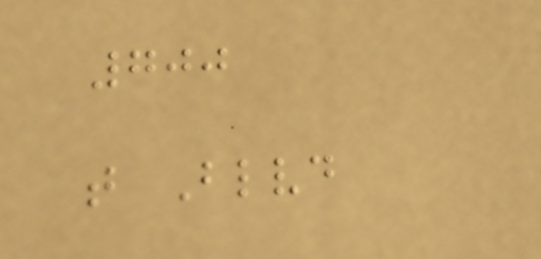700
t Blvd
